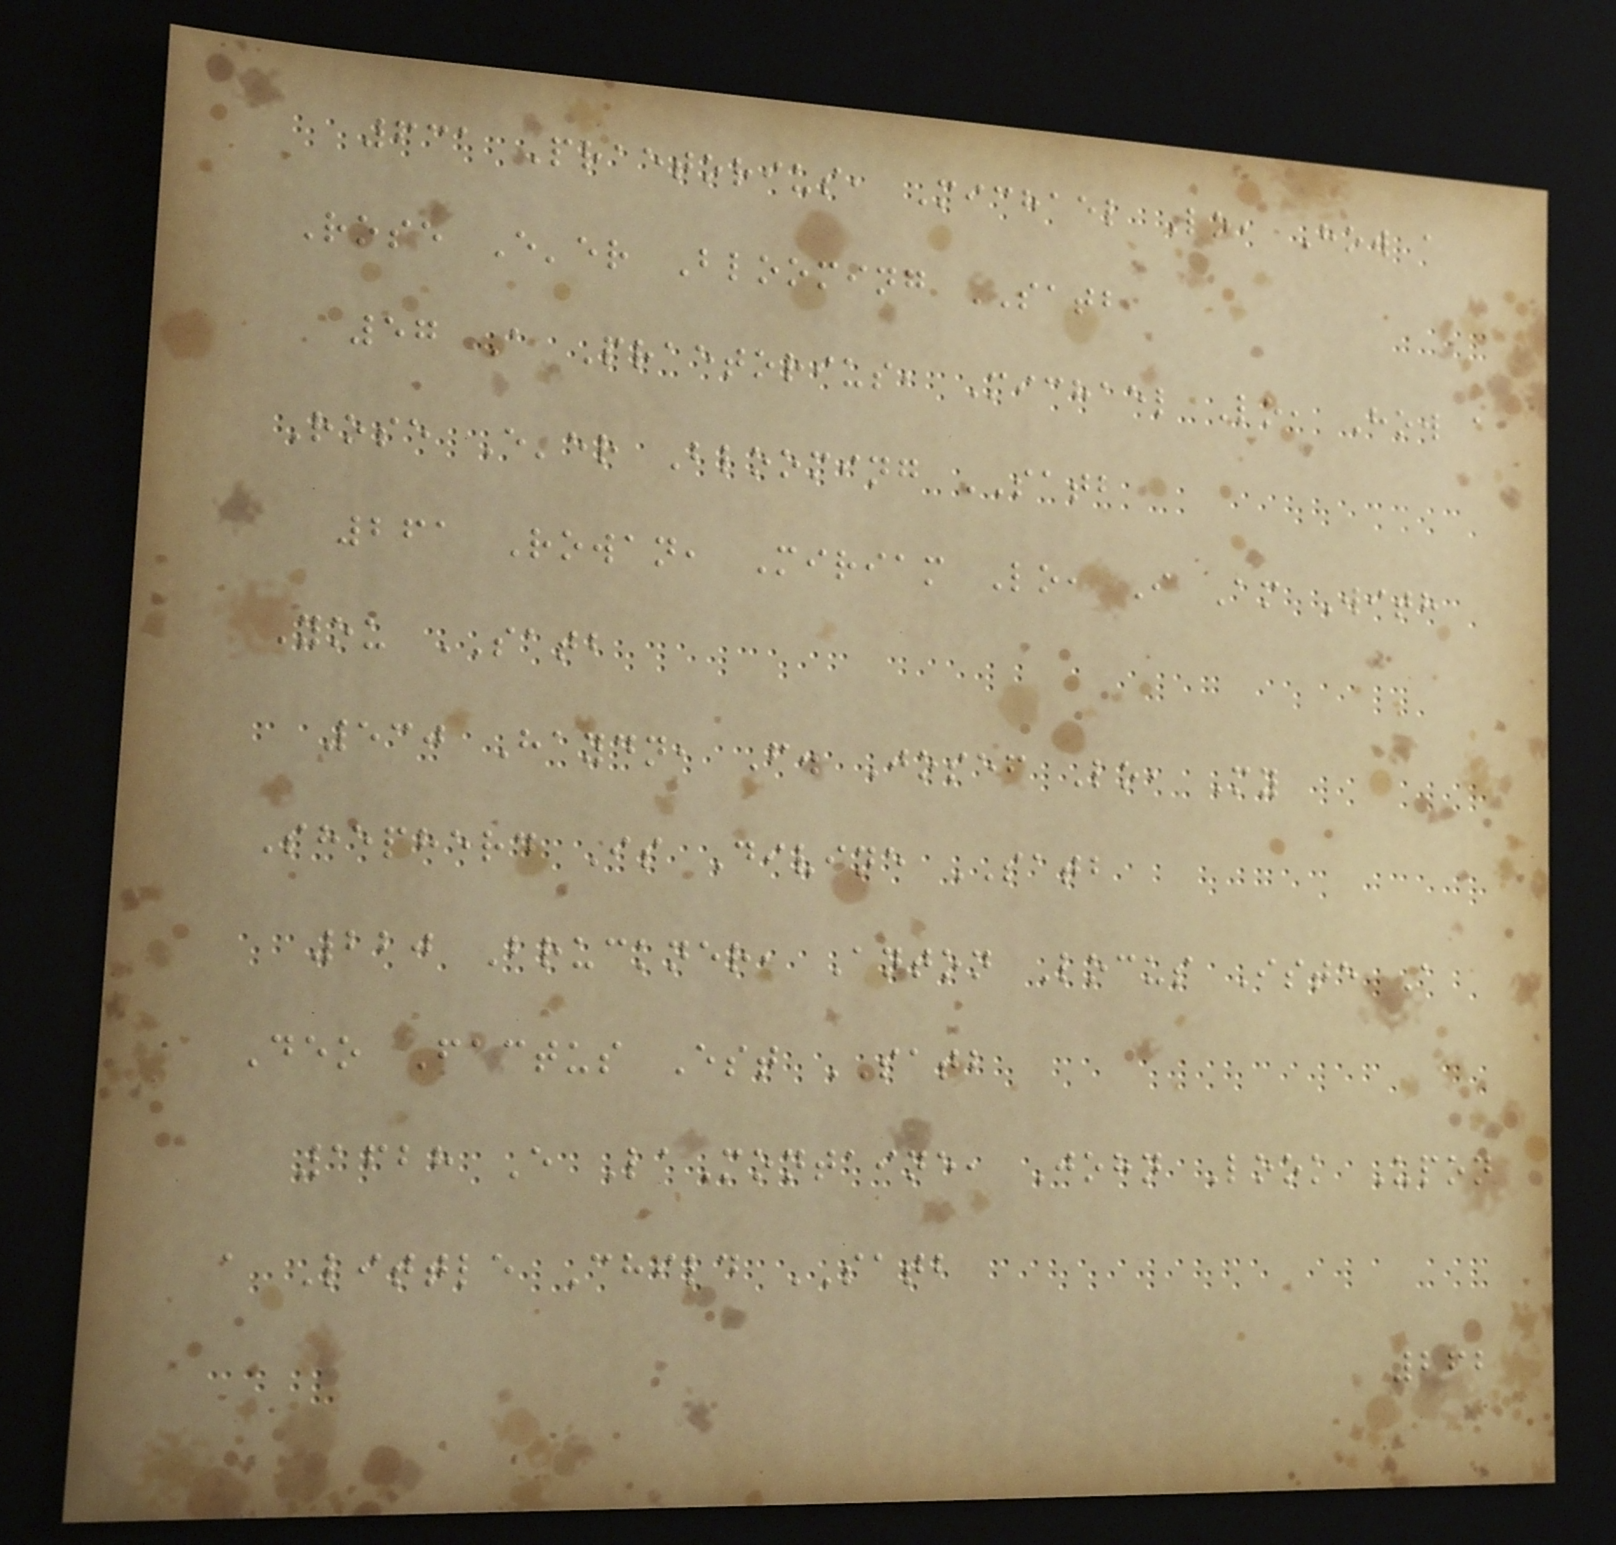631 Praetorius, Michael Lo, How a
Rose E'er Blooming SATB
57 A Praetorius, Michael Lo, How a
Rose E'er Blooming SATB
261 Rowan, Miriam Lo, I Am With
You SATB
530 Haydn, F. Josef Lo, My
Shepherd Is Divine SATB
220 Bruckner, Anton Locus Iste A
Deo Factus Est SATB
1628 E LaMontaine, John Look Upon
a Little Child SATB
262
